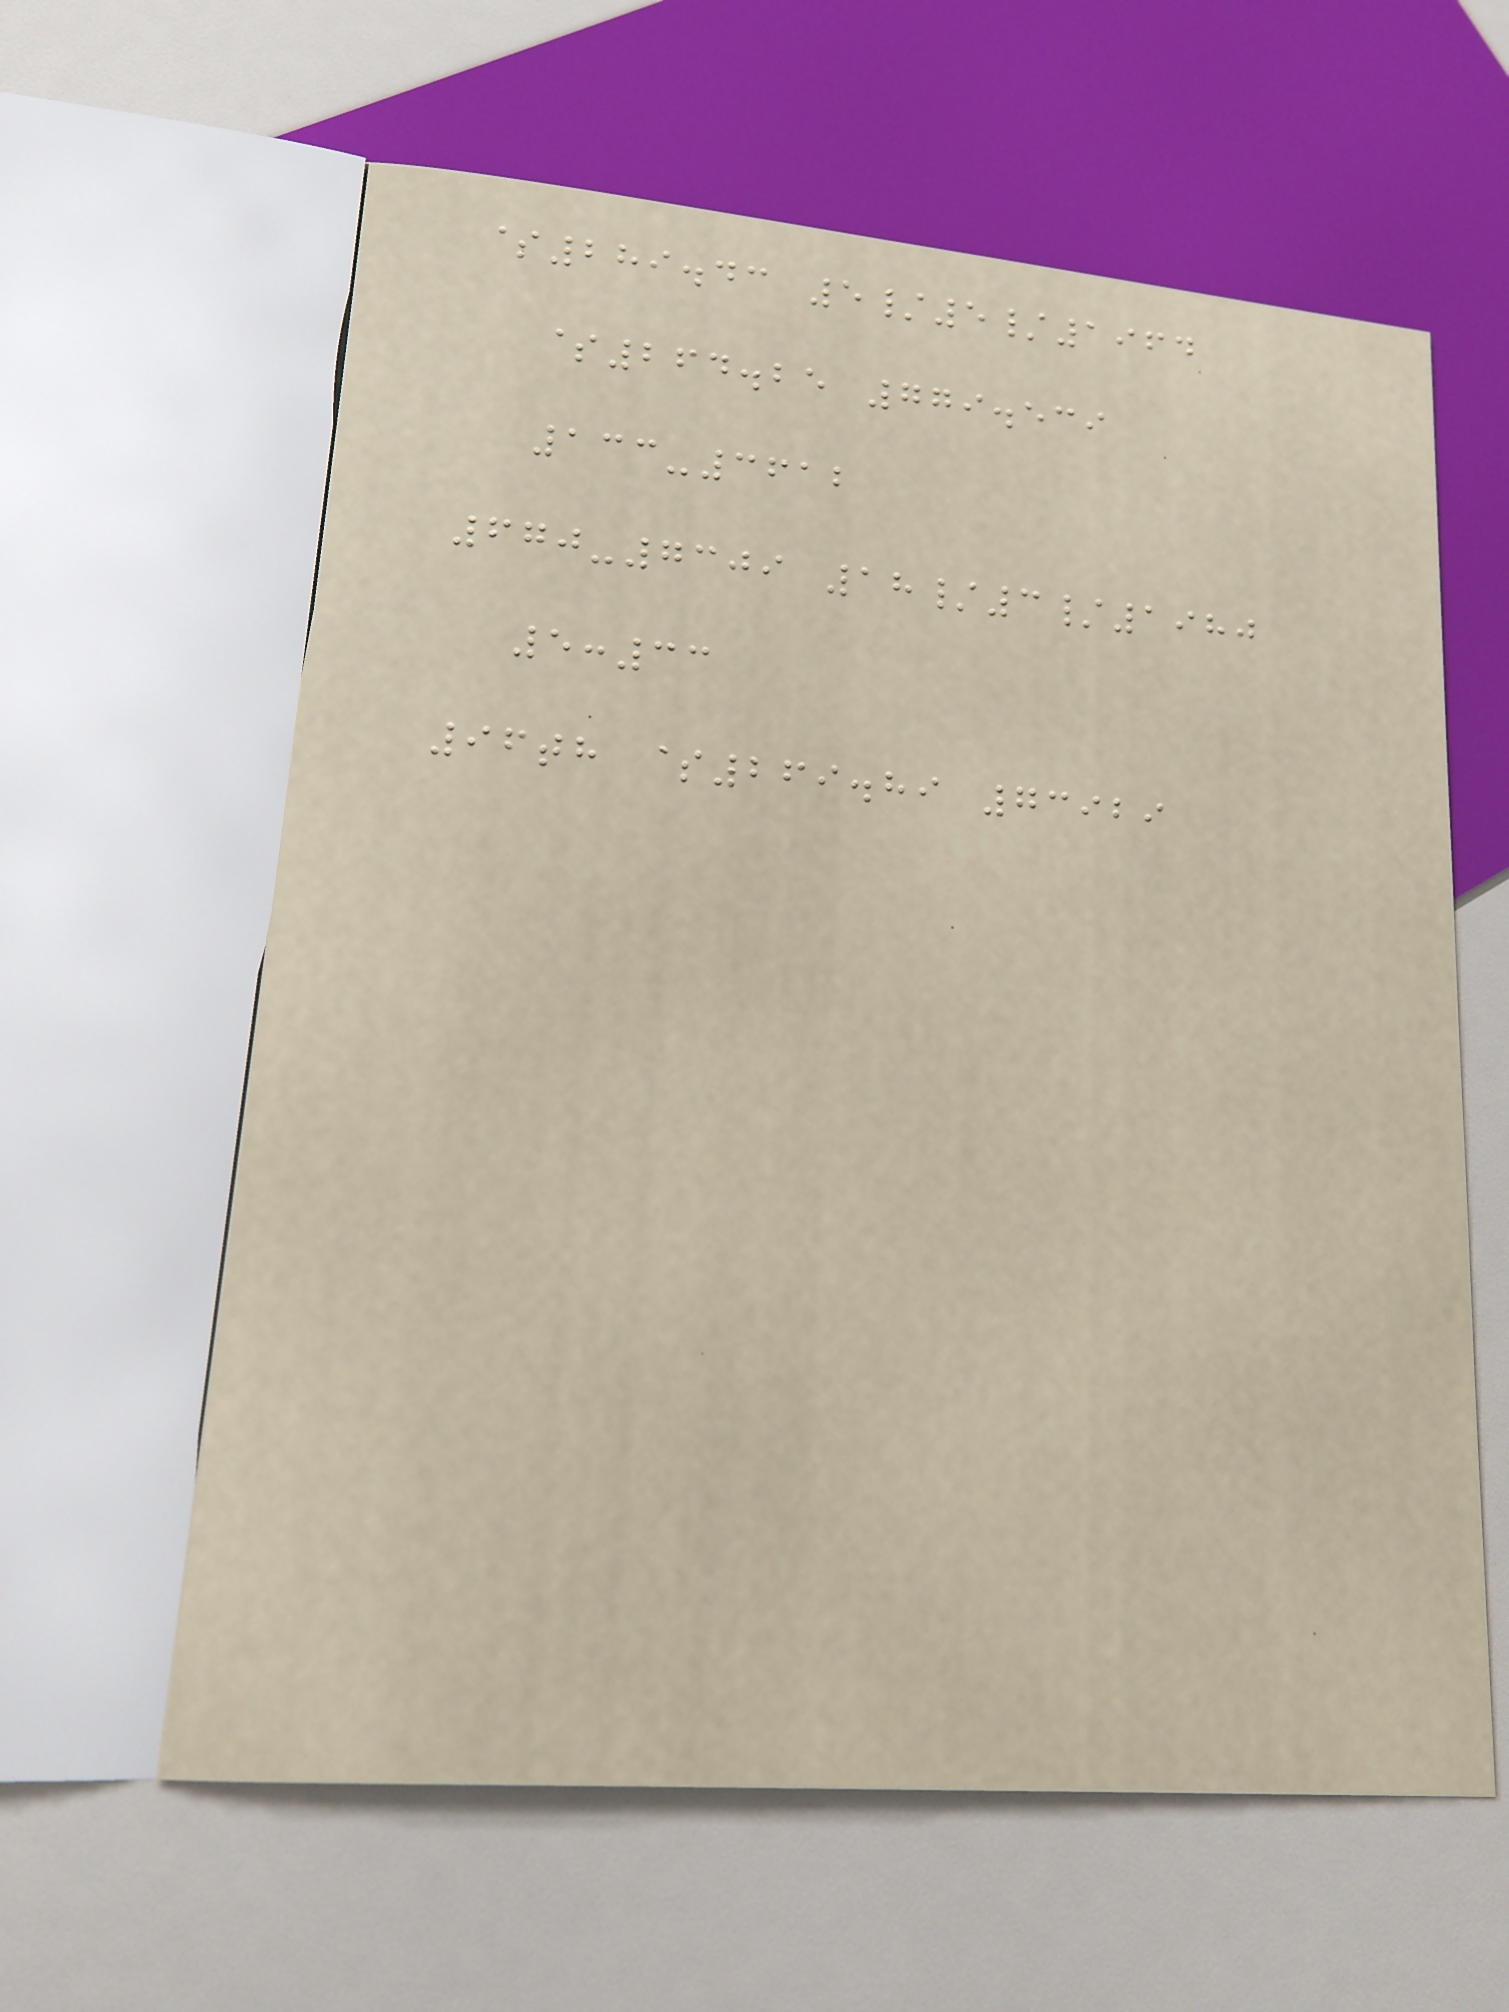$289.43 5/5/1964
$264.25 779.539
133-3612
670-7309 18/3/1980
5:33
96th $269.89 73929
